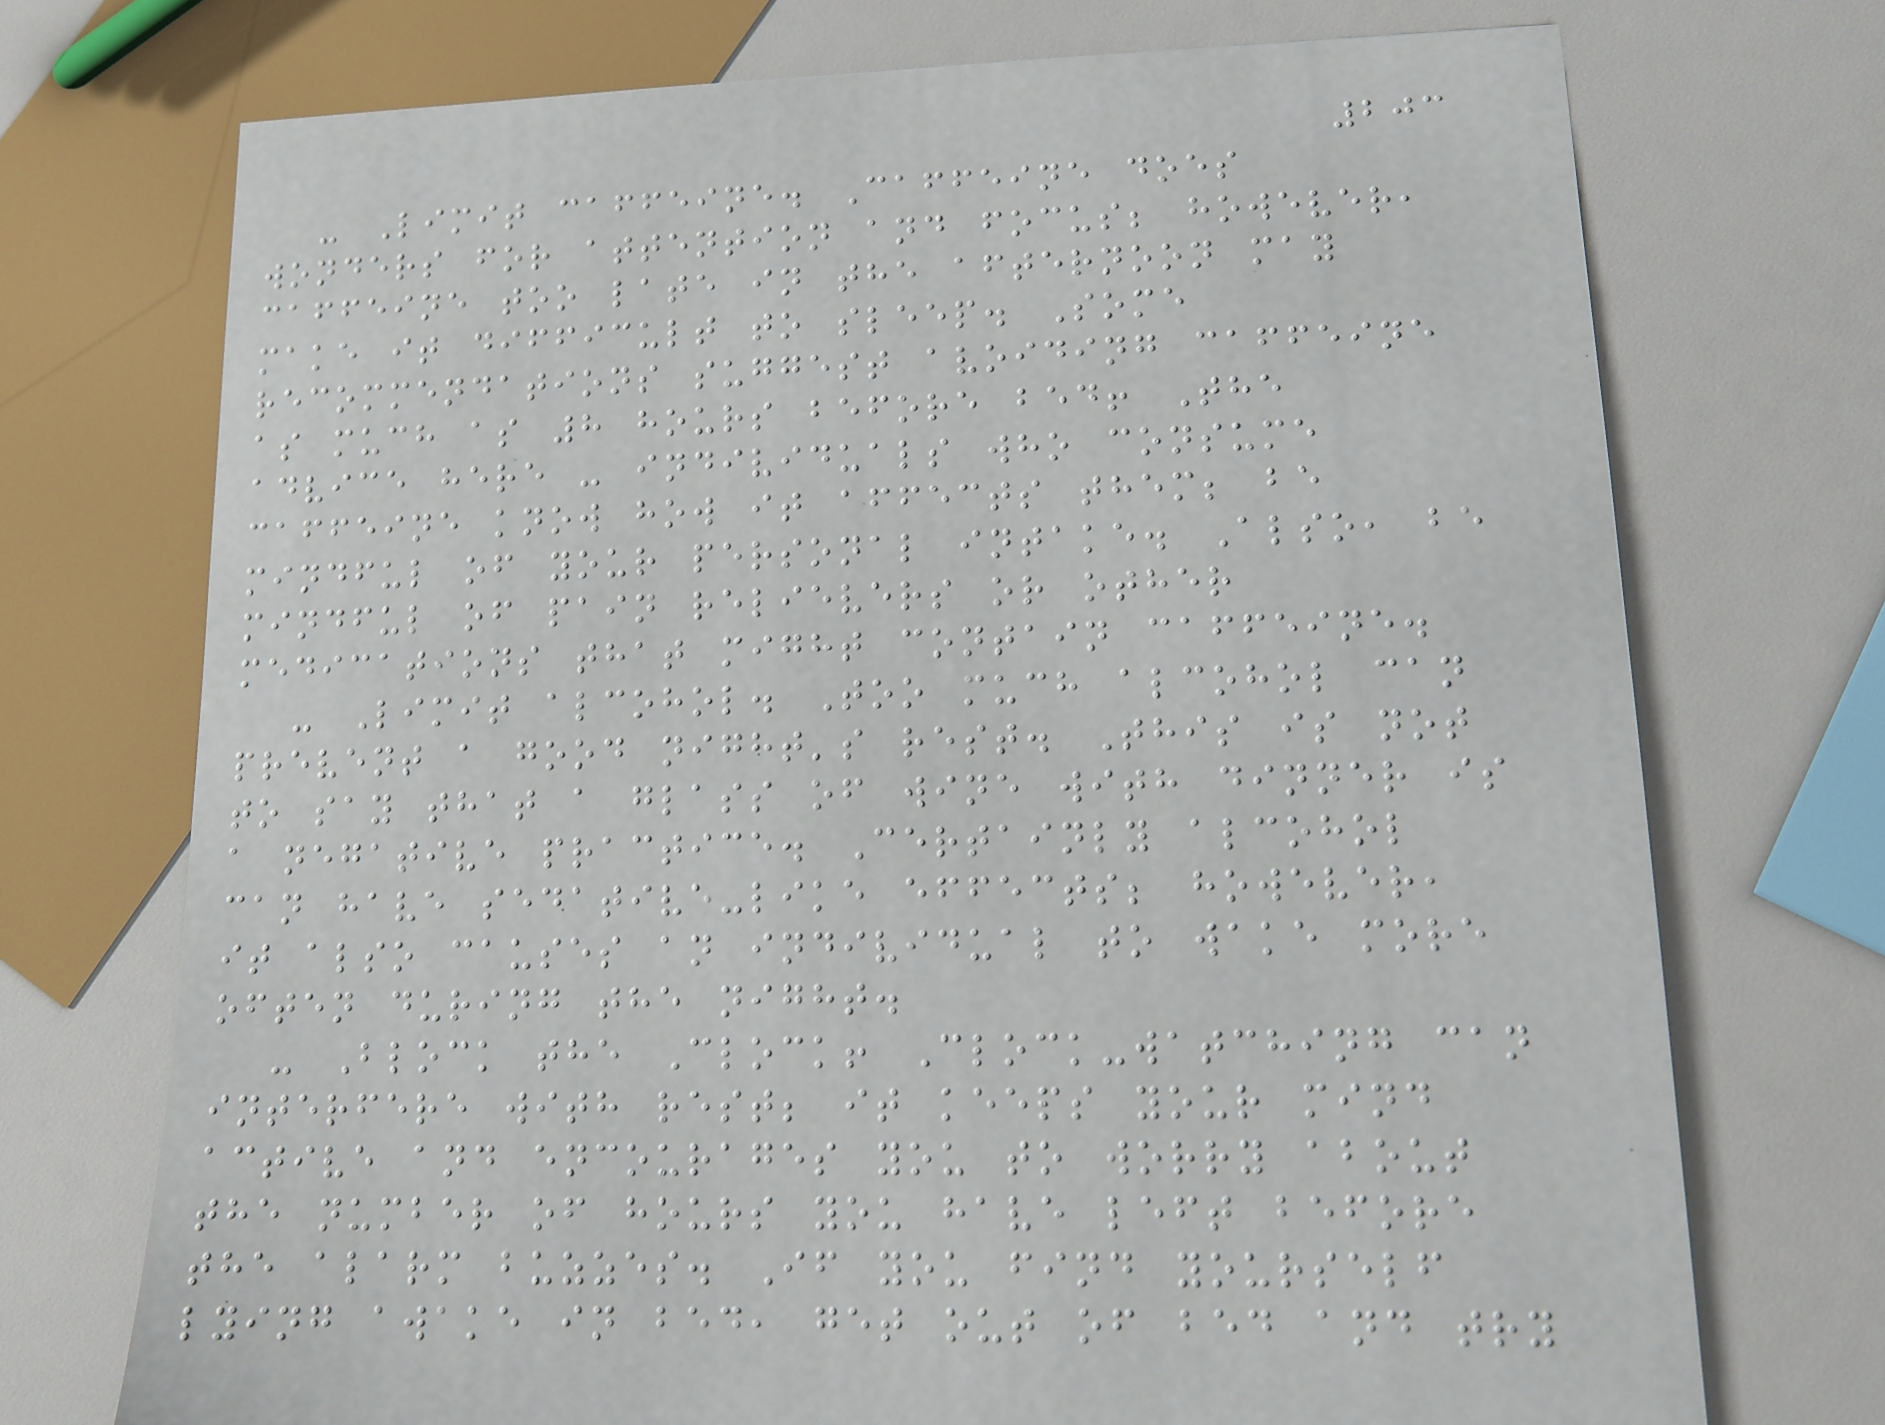203
- Limit caffeine. Caffeine does
wonders for attention and focus; however,
caffeine too late in the afternoon may
make it difficult to sleep. Some
recommendations suggest avoiding caffeine
as much as 8 hours before bed! The
advice here - individuals who consume
caffeine know how it affects them; be
mindful of your personal intake. Also, be
mindful of pain relievers or other
medications that might contain caffeine.
- Limit alcohol. Too much alcohol can
prevent a good night's rest. This is not
to say that a glass of wine with dinner is
a negative practice. Certainly alcohol
can have sedative-like effects; however,
it also causes an individual to wake more
often during the night.
- Block the Clock! Clock-watching can
interfere with rest; it keeps your mind
active and encourages you to worry about
the number of hours you have left before
the alarm buzzes. If you find yourself
lying awake in bed, get out of bed and try
